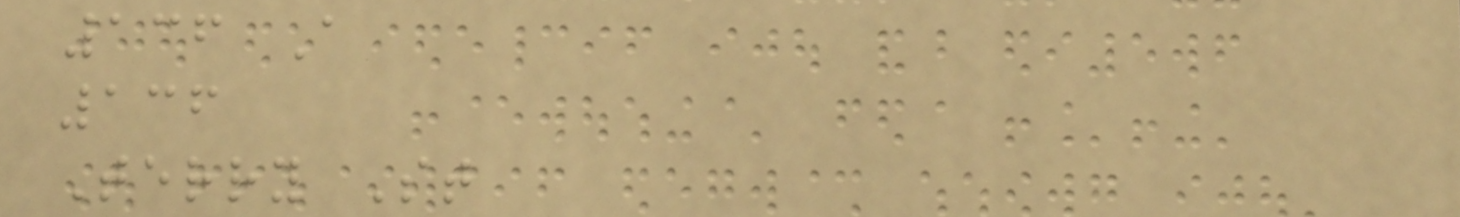136 A
136
Terry St
